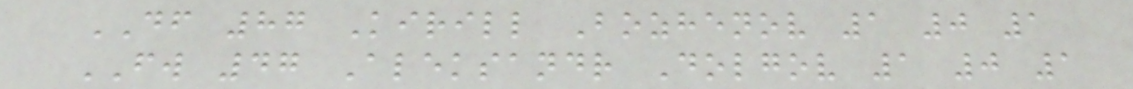DF 87 Kirill Bozhenov 1 0 1
FW 47 Aleksandr Dolgov 1 0 1
